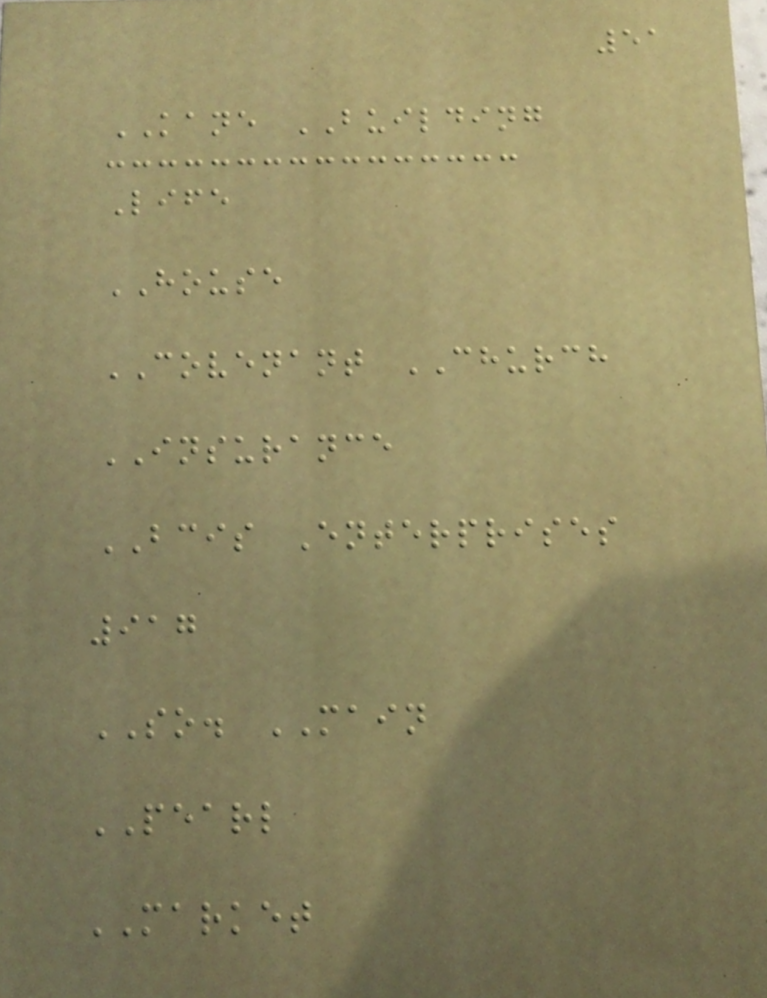51
KANE BUILDING
Life
HOUSE
COVENANT CHURCH
INSURANCE
BCIS Enterprises
917
SO. MAIN
PEARL
MARKET
